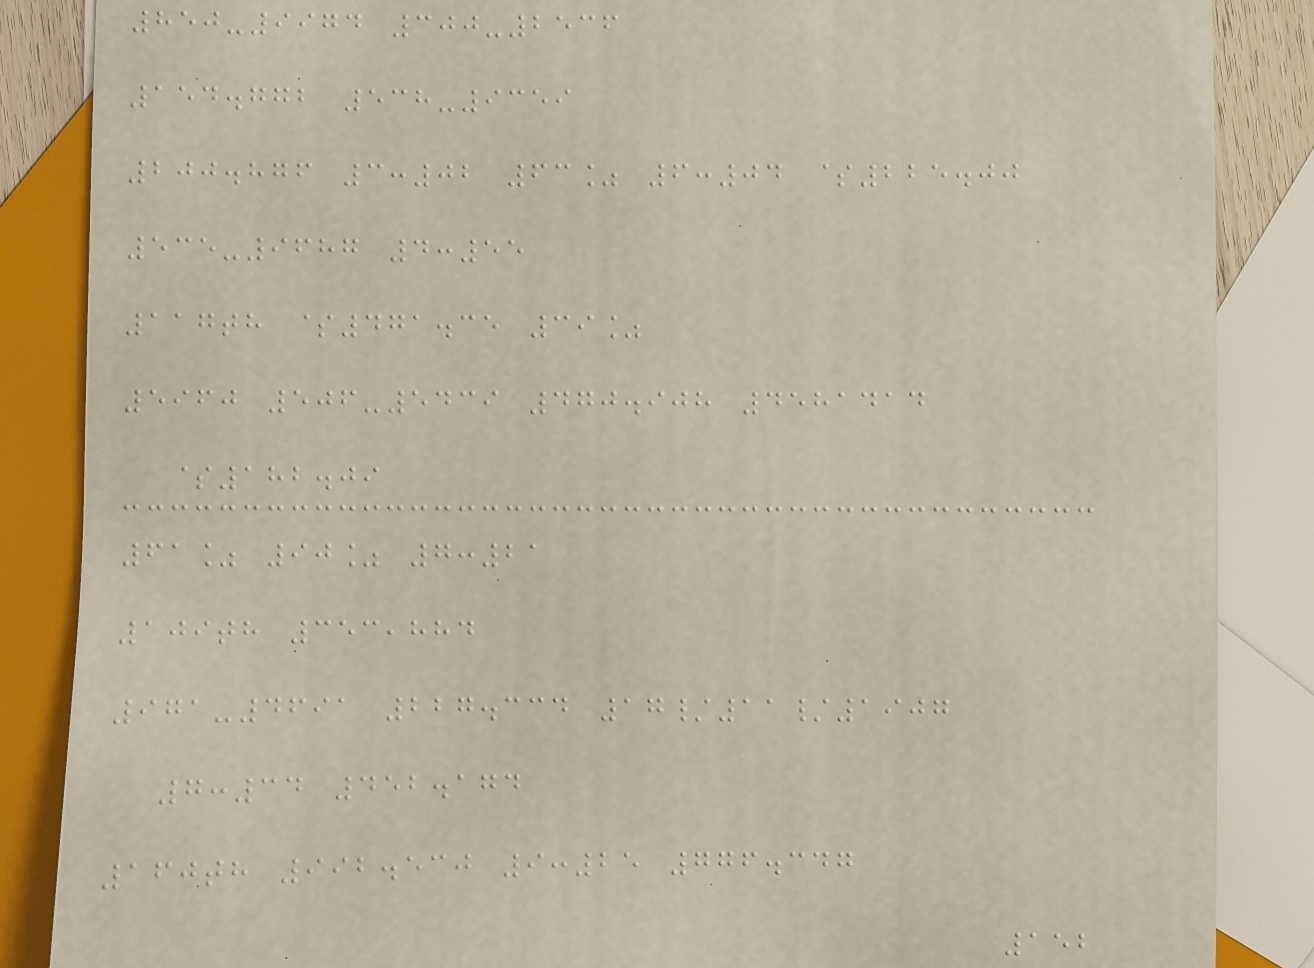850-9974 300-2536
154.772 538-9359
200.876 3:02 63% 6:04 $225.00
535-9687 4:55
117th $471.35 39%
5960 506-5439 470.908 4581414
$182.09
61% 90% 7:21
109th 353,884
971-4691 227.334 17/11/1907
7:34 452.174
160th 992.530 9:25 776.347
152
